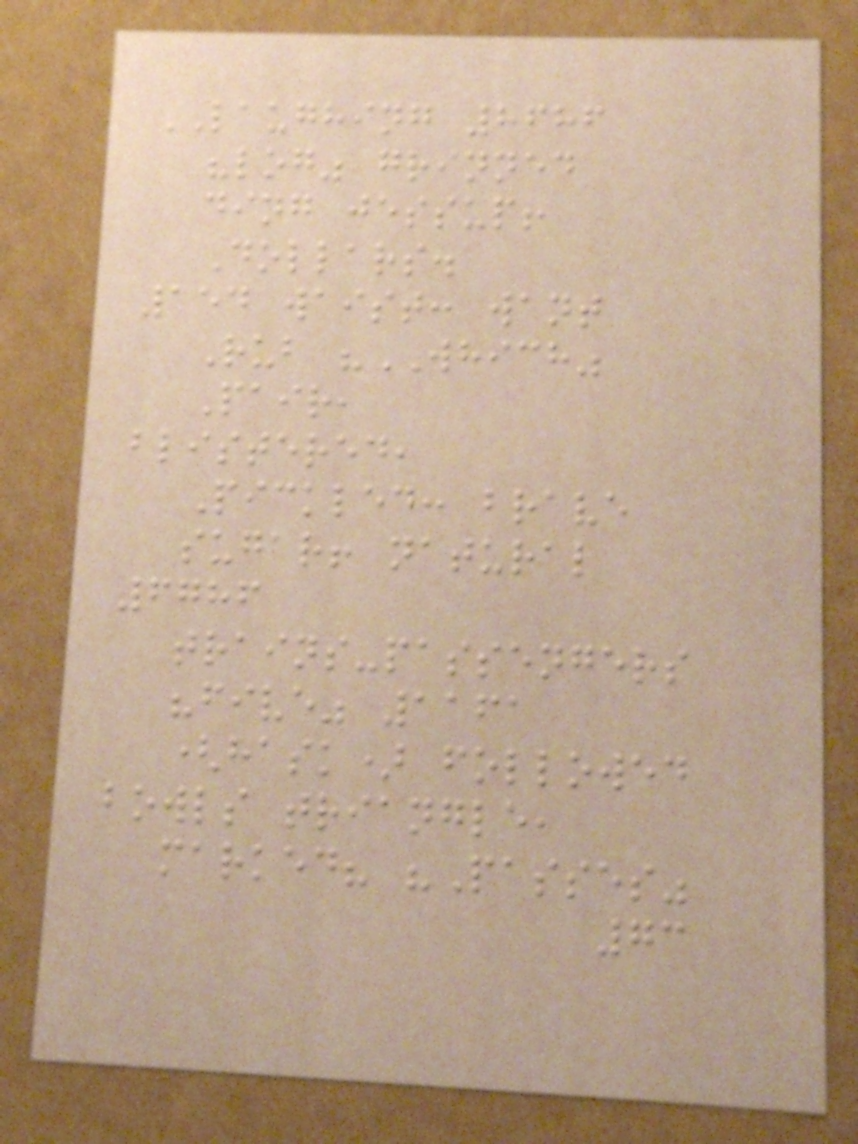LAUGHING 8686
"log" grinned
ding jessup!
Dollars.
154 waist: want
Rub "WHICH"
Pair,
blistered,
Pickled: brave
sugar! natural
6786
trains-passengers
"five" 1161
(hask) followed
bowls triangle,
marked? "Passes"
73
